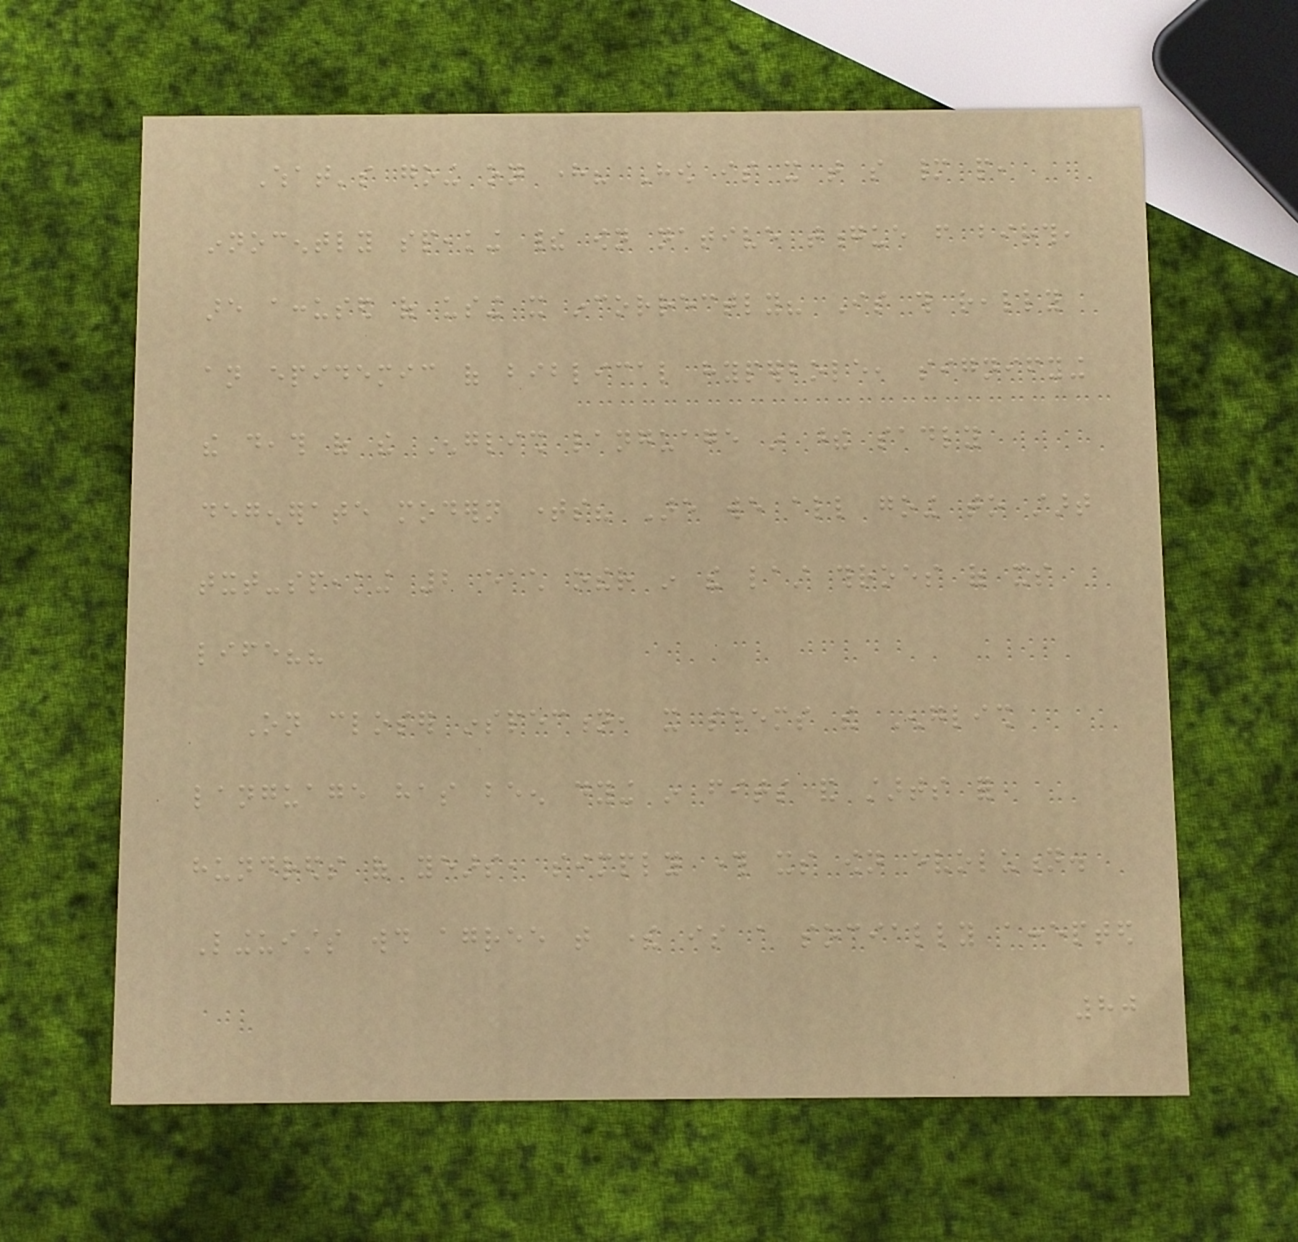What's going on here? How is it that so many people,
innocently speaking their own native tongue from birth,
are accused of using it incorrectly? Is this really
an epidemic of biblical hyperbole, signifying
the death of the English language in these sadly
degenerate modern times? Are we all going to start
txt-speaking 2 each other in the last throes of its
life??
On closer inspection, it seems the English
language has been dying in fits and starts for
hundreds of years, simply through its own evolution.
Linguists would agree that there is a socially accepted
80
